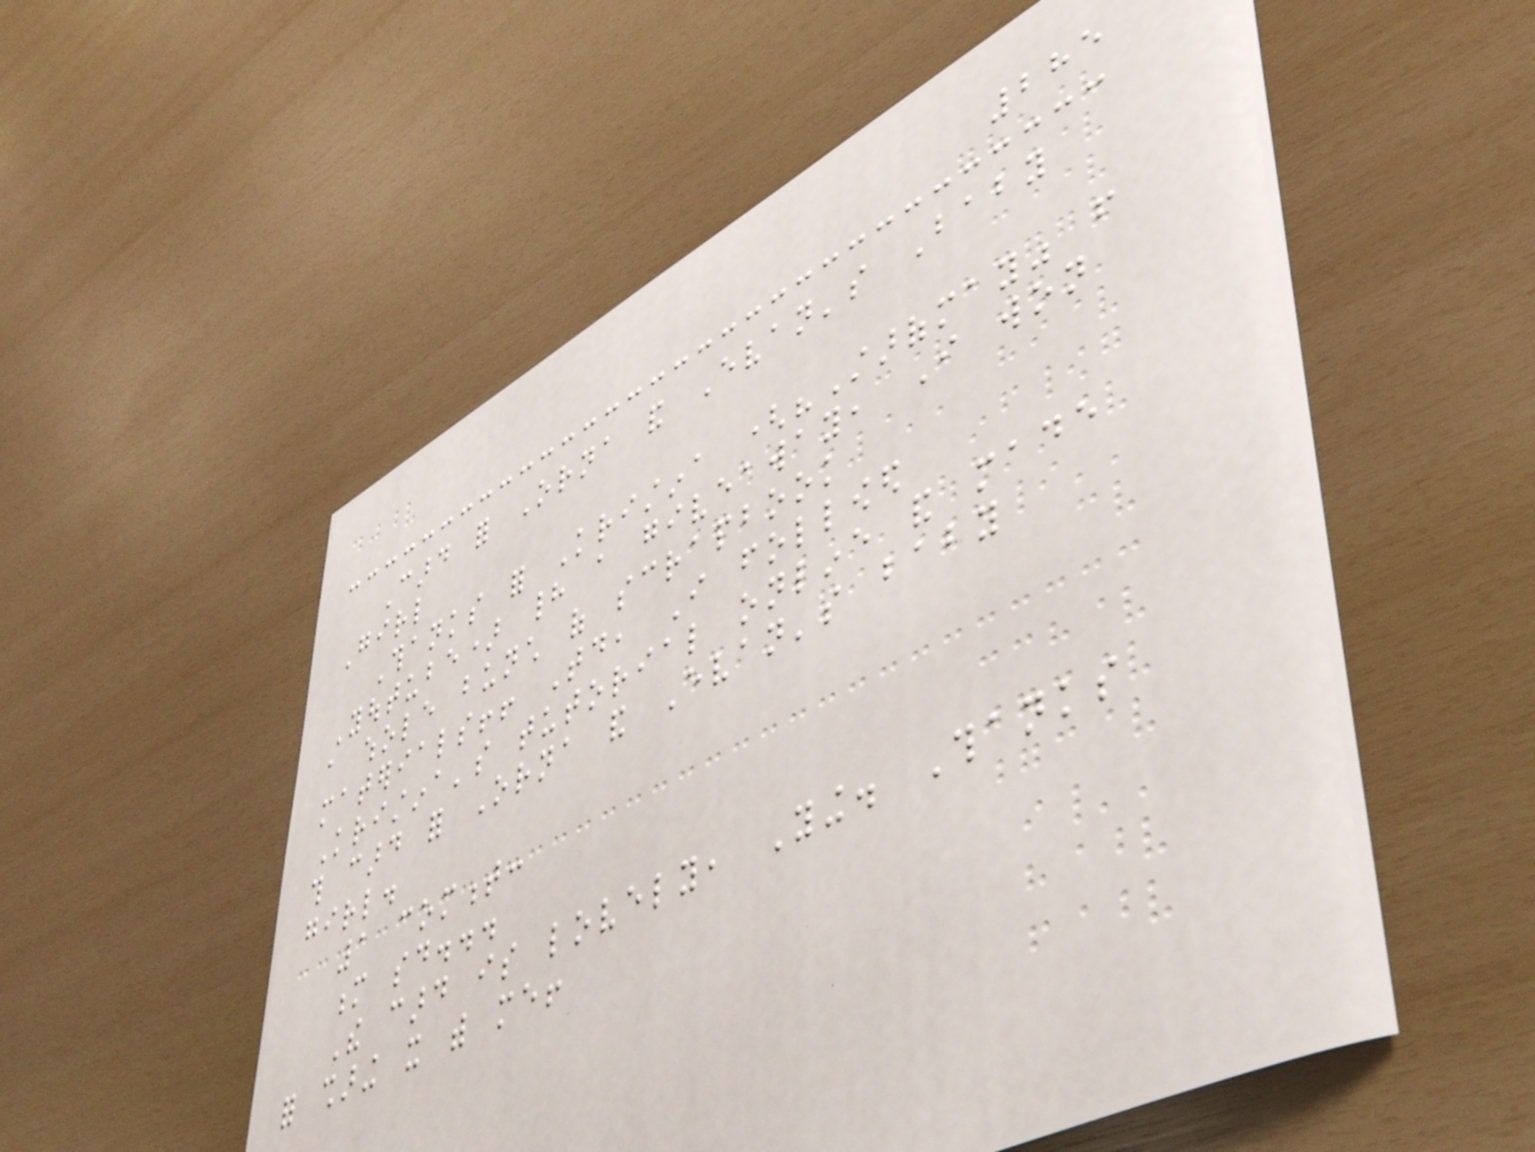285
Card for Orna and Evan's Baby
Girl
Thanks for Kristina ("Starofmay" from
Youtube) had a giveaway, I won
a whole bunch of scrapbook
materials!! Today, I followed
Kristina's tutorial online and made
this card for Orna and Evan's baby
girl.
1 comment:
m said...
The card is lovely, Ying. Thanks
for sharing it with me!
